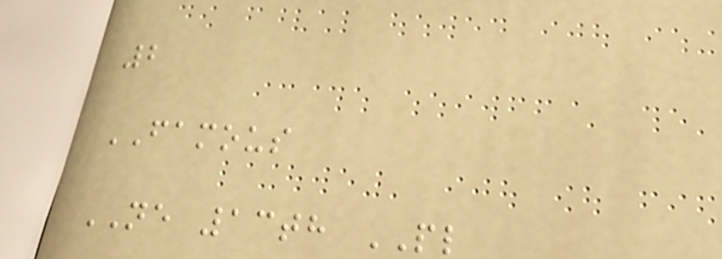2
FAMOUS
NE 13th PL
